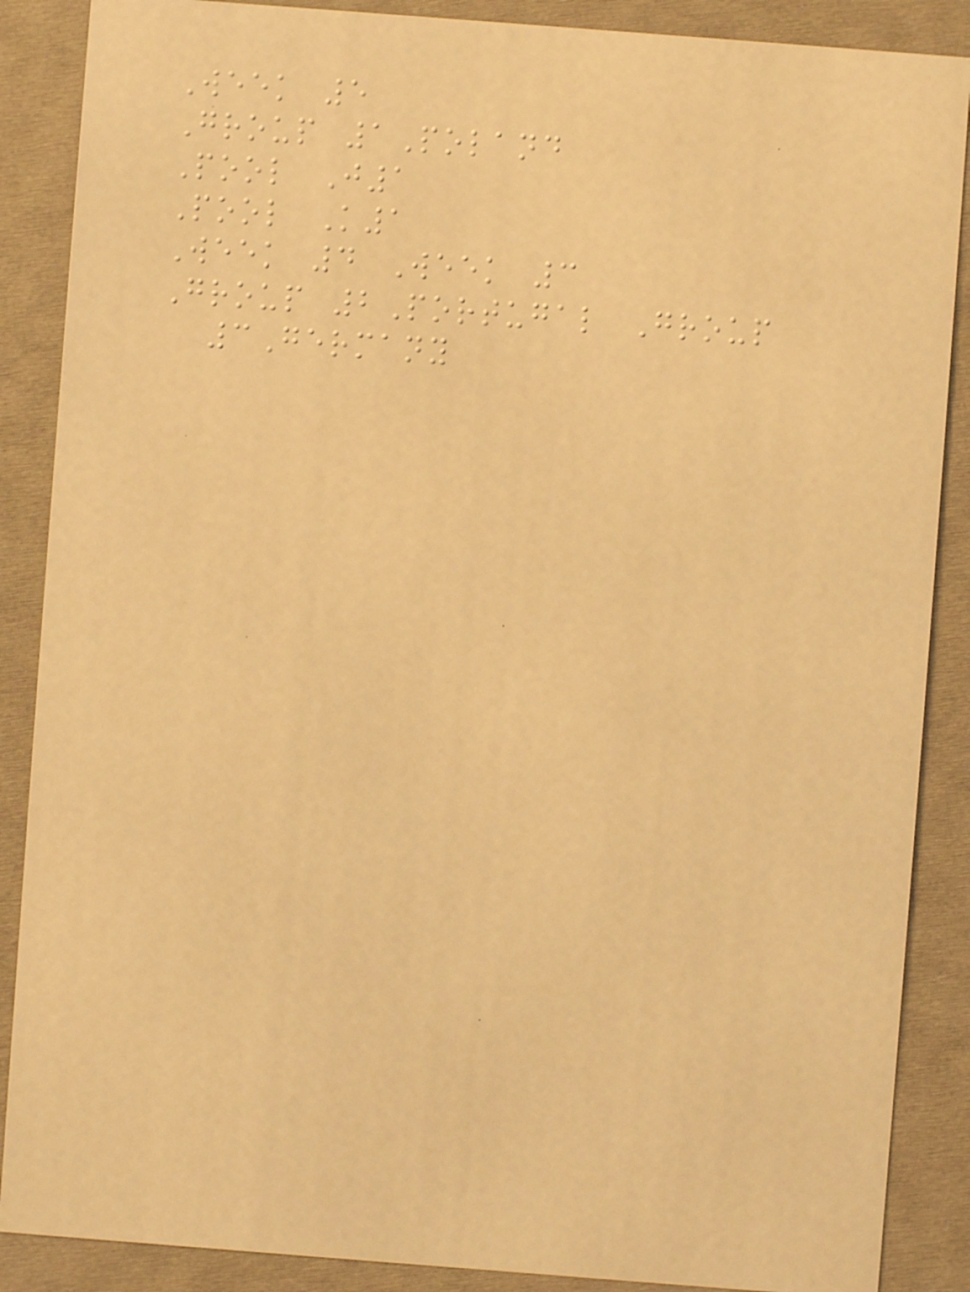Week 5
Group 1Poland
Pool J1
Pool K1
Week 4 Week 3
Group 2Portugal Group
3Germany
